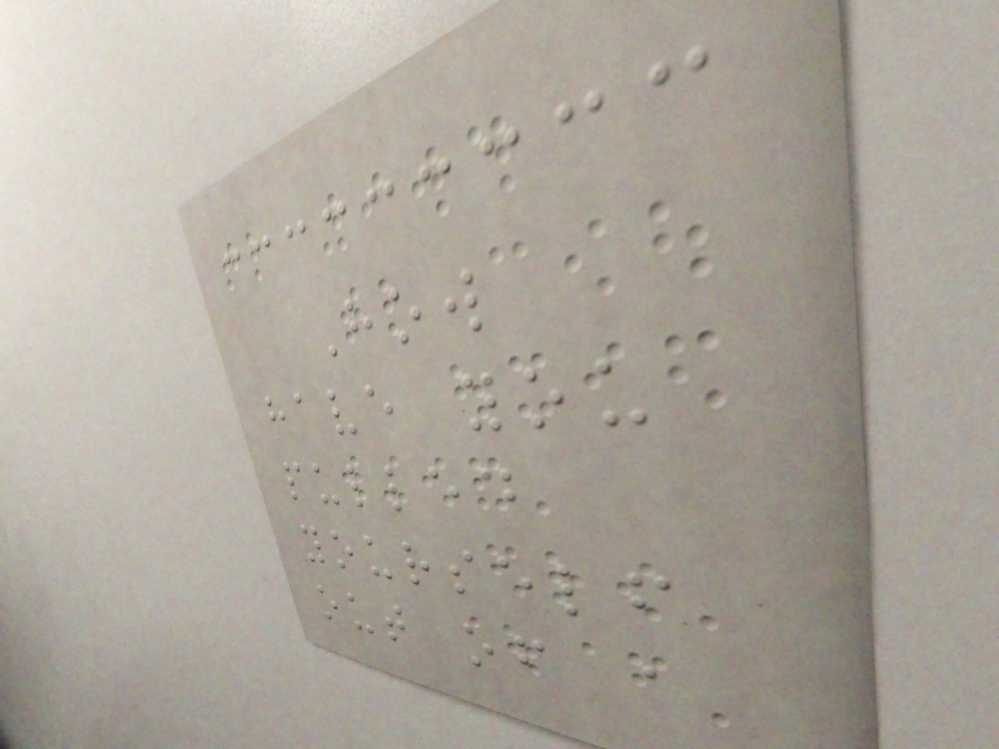How
have you
pulled
yourself
out of a
